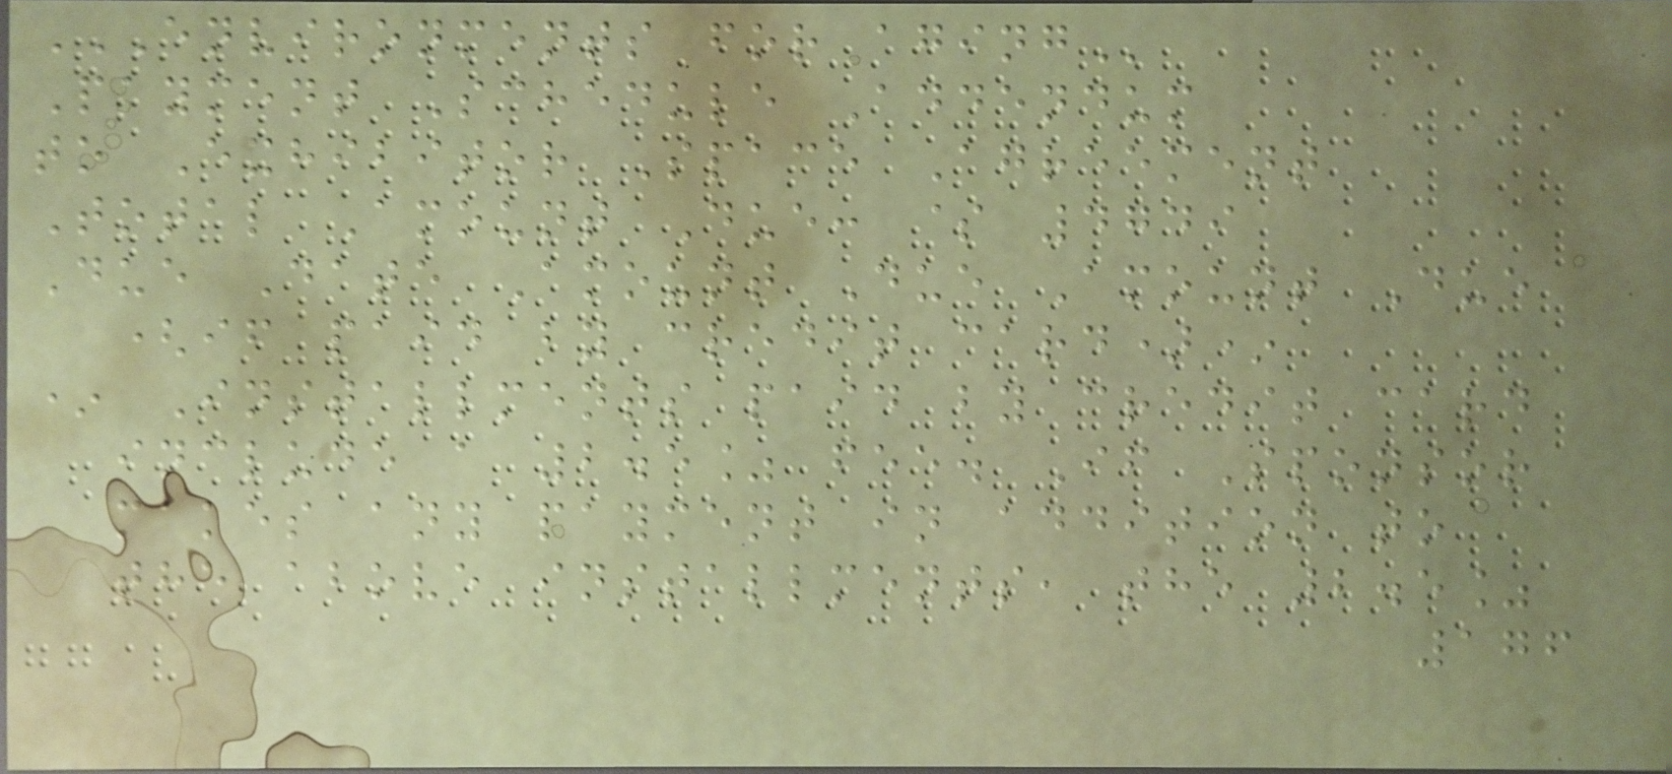ENVIRONMENTS FOR AGING
Payment Schedule Addendum
to Exhibitor Space Agreement
Total Amount Due: $ 4749
Due Date Amount Due Amount Due
(if paid by credit card)*
* Installments paid by credit card
include a 2.5% fee. If Sponsor
makes any payment in addition to
the above installments, the 2.5%
176
